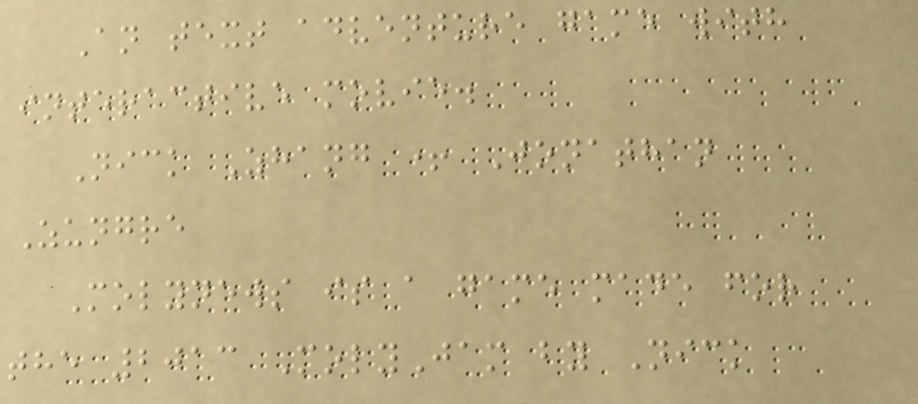An text adventure game with
interactive movie.
Nick Zhang + Jonathan
Zungre
Molynews is a game made for
the 2013 MolyJam by Nick
